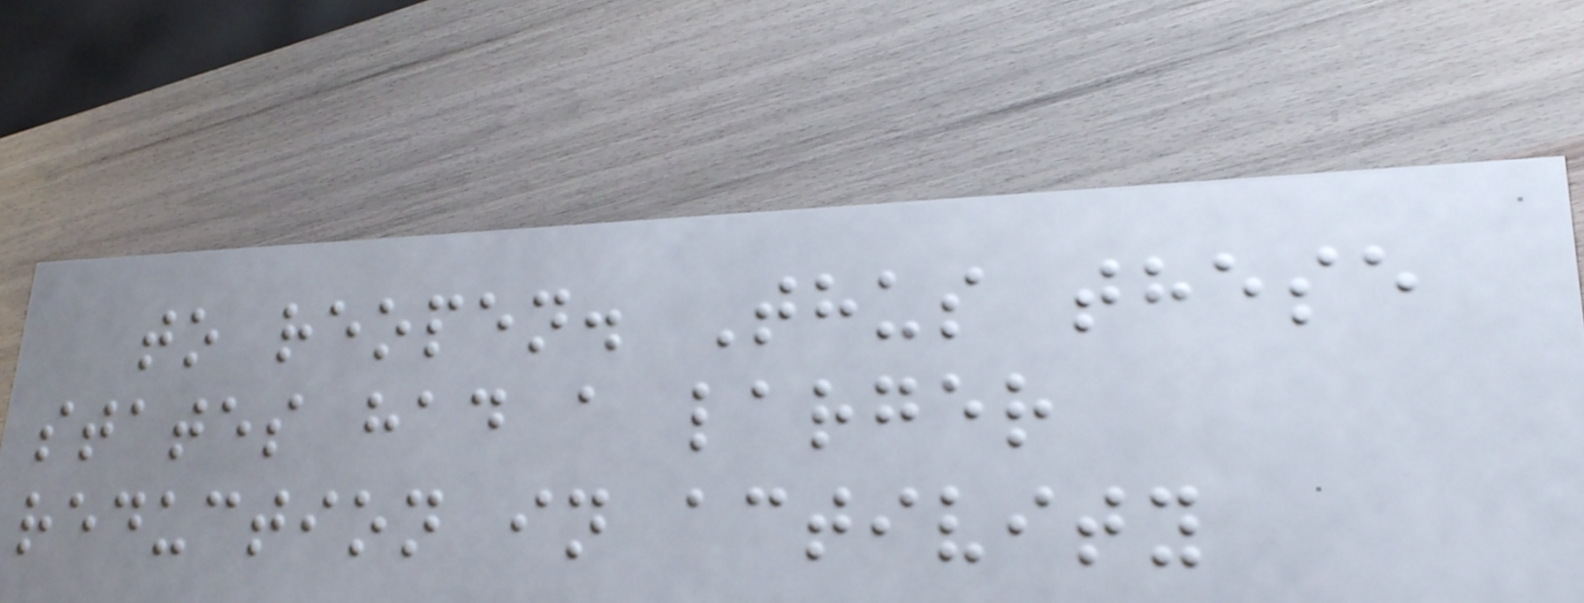to reopen. Thus these
states had a larger
reduction in activity
